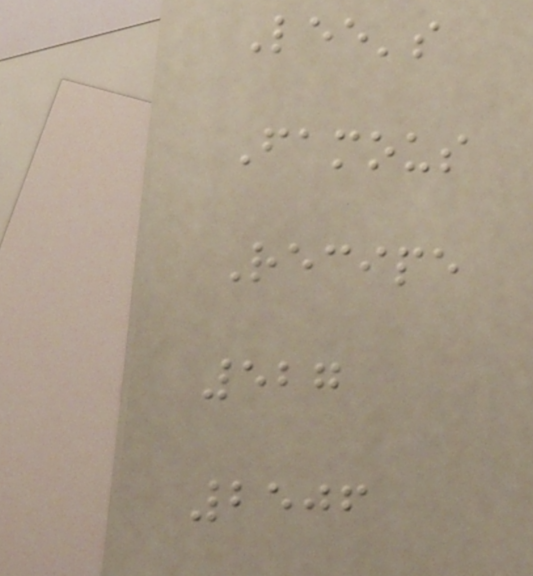Lee's
Famous
Recipe
527
2506
